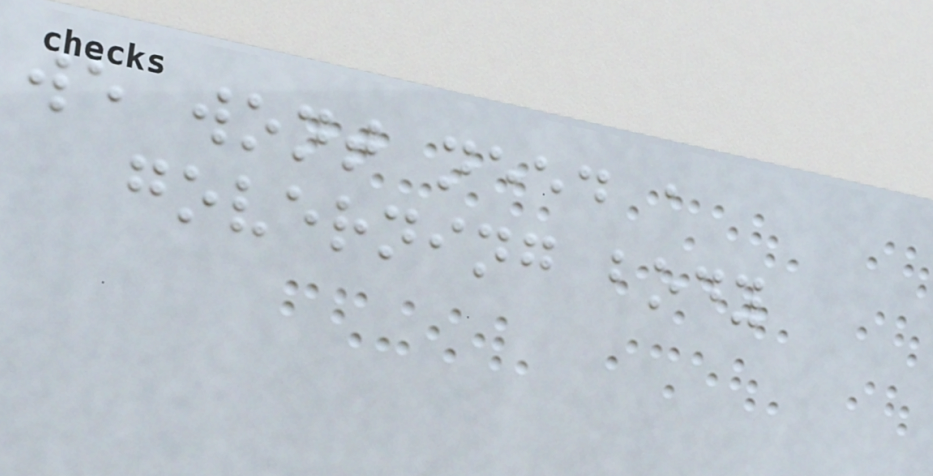we wont need a
governing body
